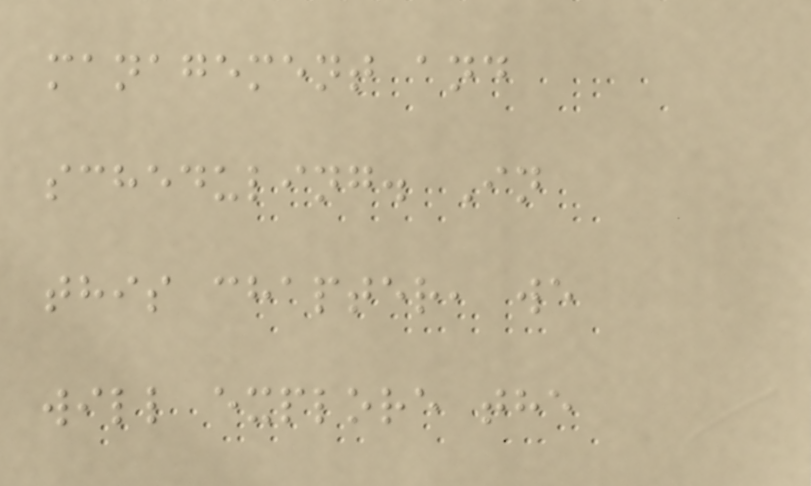management and
scheduling. In
this chapter, we
will explore the
